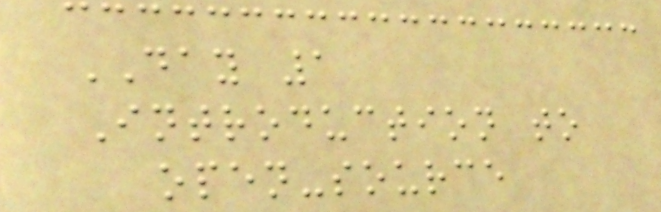DAY 1
Introduction to
open-source
